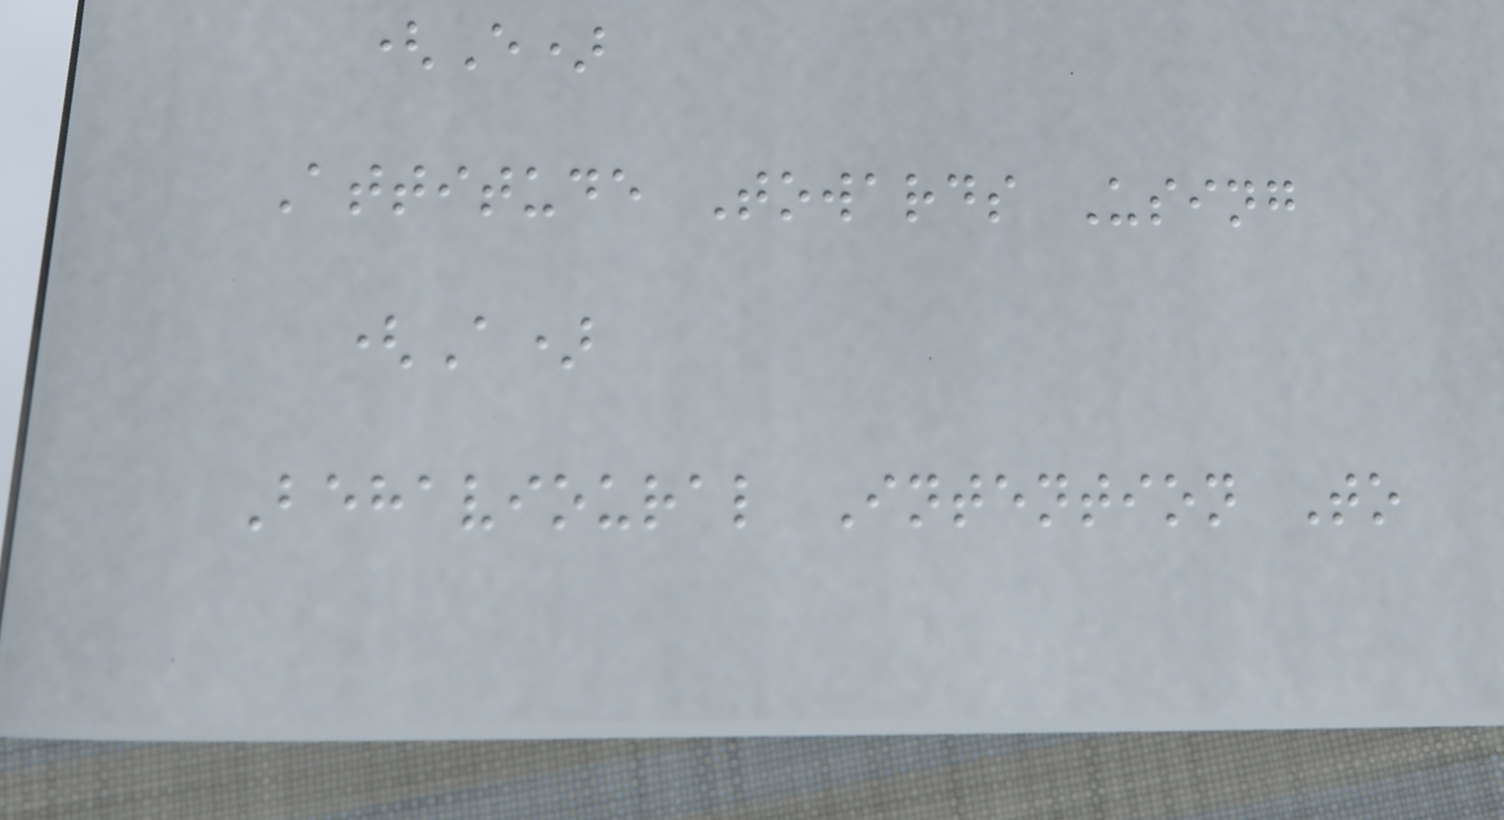(E)
Attitude Towards Using
(A)
Behavioural Intention To
